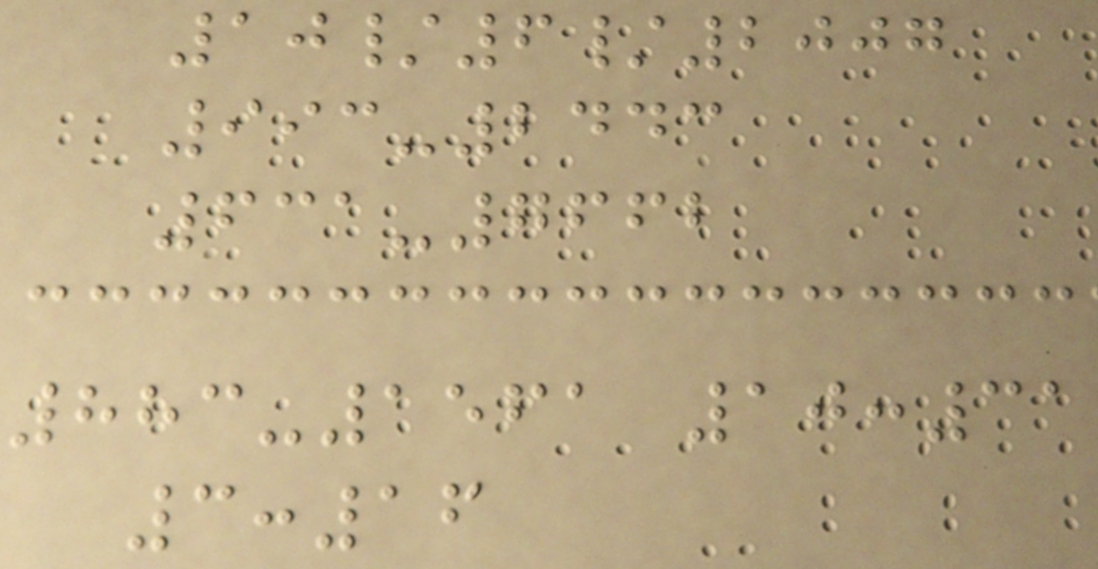10/6/2007
993-2443
631-7662
883-1561 10:31
3:16
